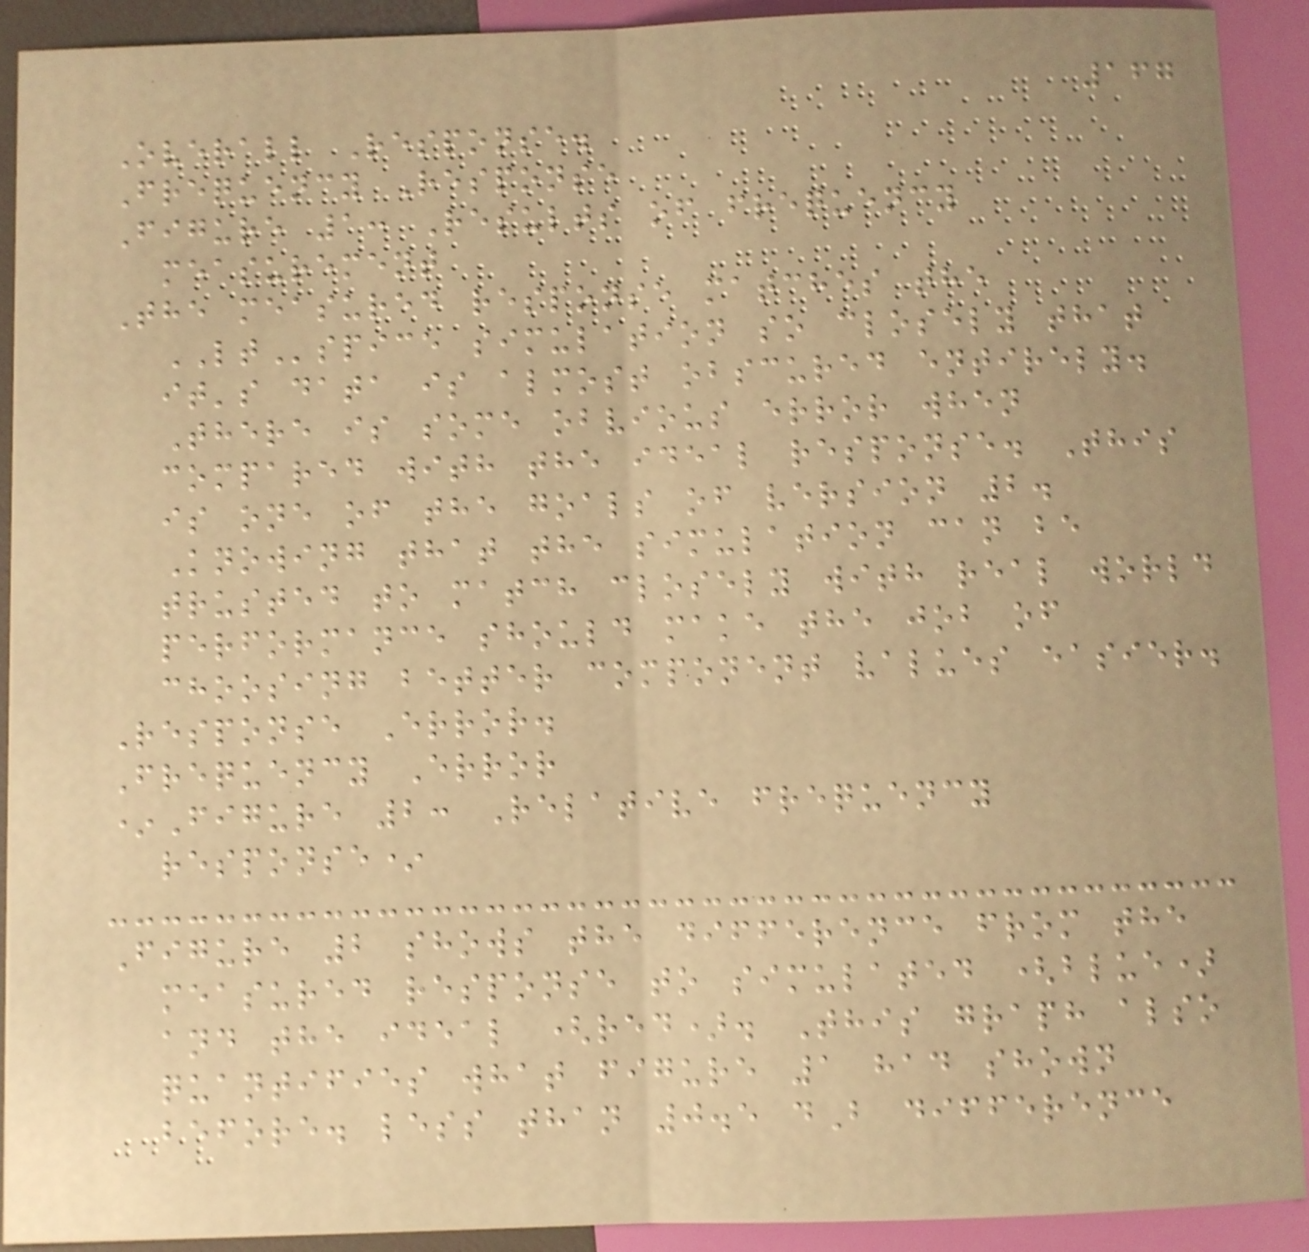167
Overall Response.
Frequency Response
Figure 1: Results of frequency
measurement
The measured response matches the
LTspice simulation so closely that
it's data is almost obscured entirely.
There is some obvious error when
compared with the ideal response. This
is one of the goals of version 2.
Knowing that the simulation can be
trusted to match closely with real world
performance should make the job of
choosing better component values easier.
Response Error.
Frequency Error
*Figure 2: Relative frequency
response*
Figure 2 shows the difference from the
measured response to simulated (blue)
and the ideal (red). This graph also
quantifies what figure 1 had shown
before. less than 0.5 dB difference
